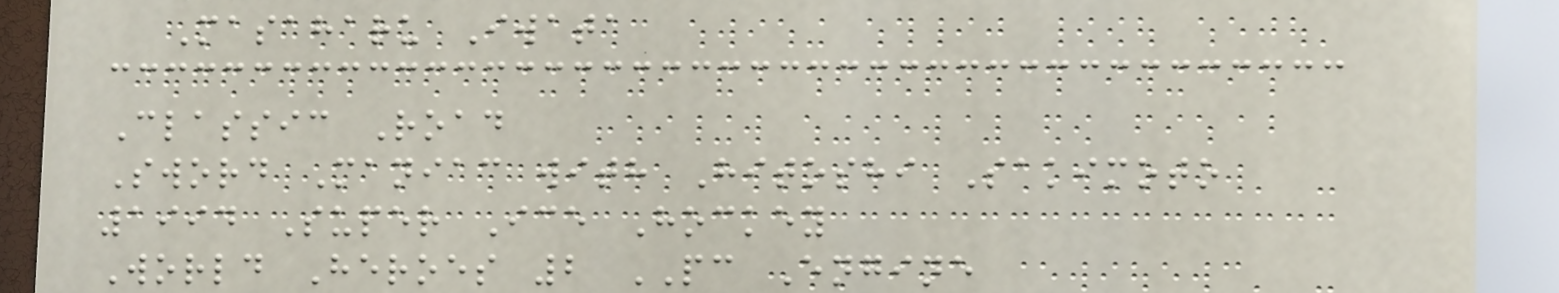Masaharu Iwata
Classic Road
Sword Maniac with Hitoshi Sakimoto
1994 Super Ice Hockey
World Heroes 2 PC Engine
